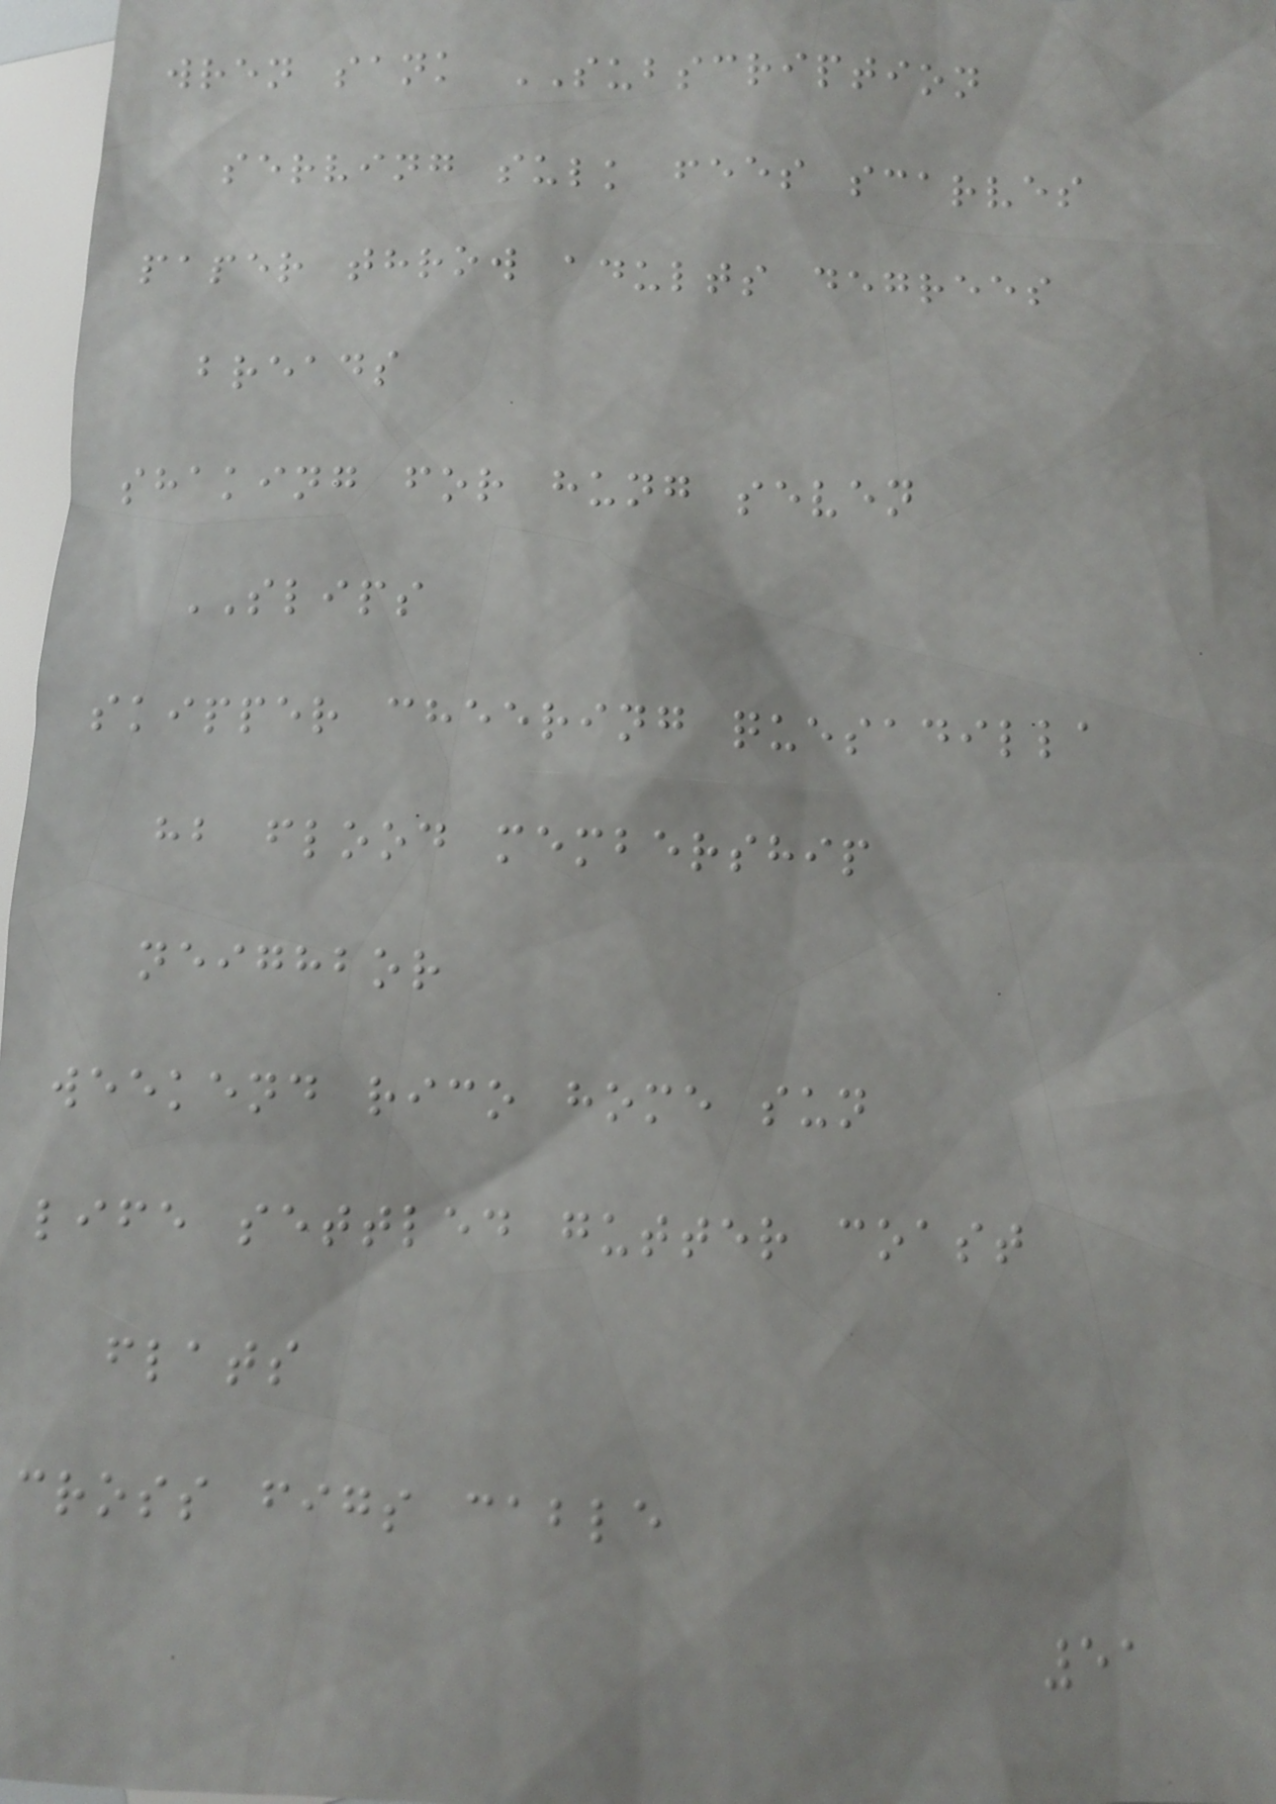wren sank SUBSCRIPTION
serving sulk fees scarves
paper throw adults degrees
breads
shaking for hung seven
SLIPS
skipper cheering quesadilla
hb flood membership
neighbor
weekend rico home sun
life settled gutter coast
flats
cross figs cable
51
